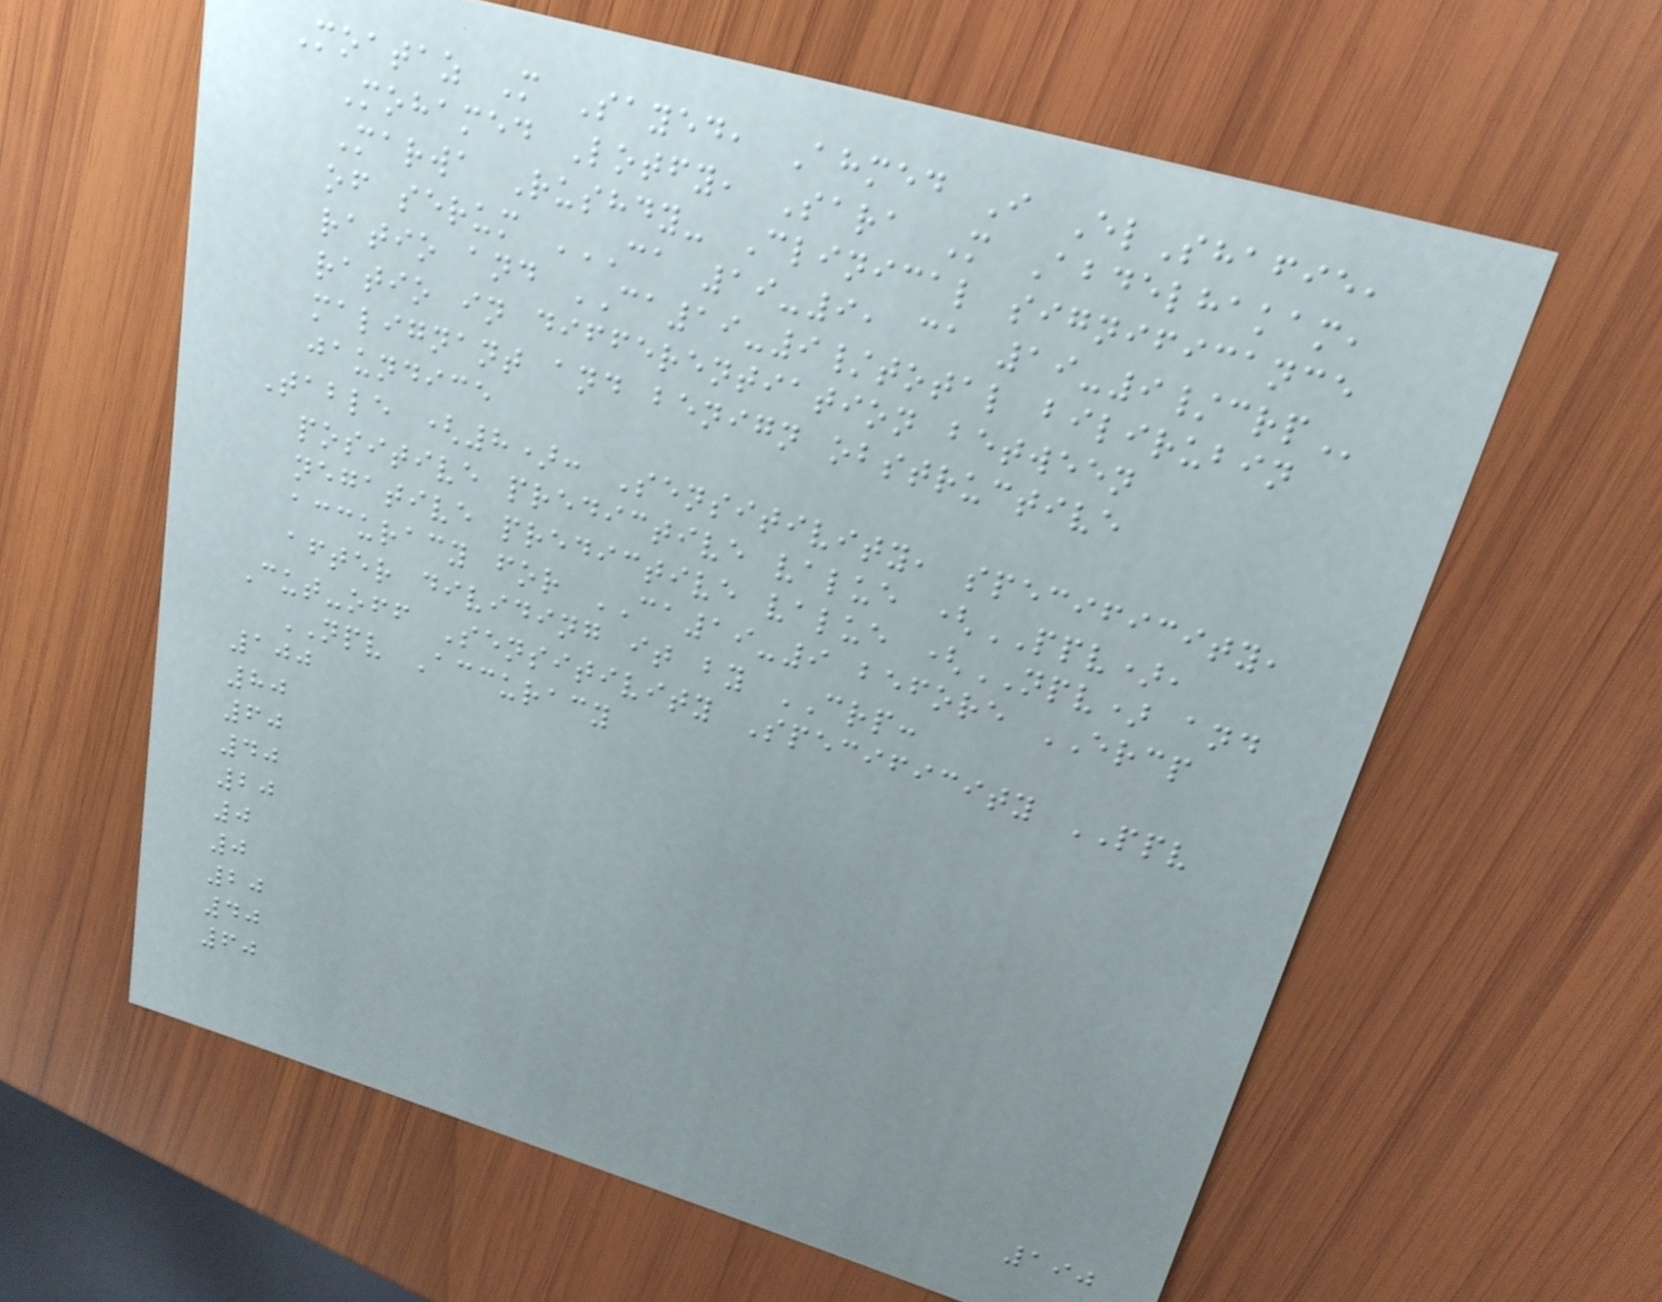Moataz M Sayed, Ahmed I ElShafie,
Mohamed Lotfy, Sara M Abdelhakam,
Marwa Rushdy- Clinical significance
of serum CA 19-9, CA 19-9/CRP
ratio and CA19-9/total bilirubin
ratio in differentiation between
malignant and benign obstructive
jaundice
Table (8): Sensitivity, specificity,
positive predictive value (PPV),
negative predictive value (NPV) and
accuracy for CA19-9 before ERCP
after dividing it by CRP:
Cut-off Sensitivity Specificity PPV
NPV Accuracy
100
80
60
40
20
0
0
20
40
60
190
